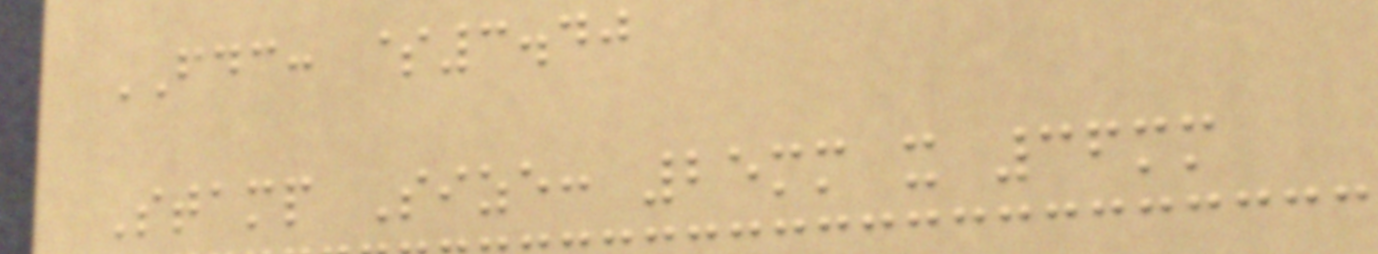FDC: $3.40
Stamp Size: 25mm x 36mm
